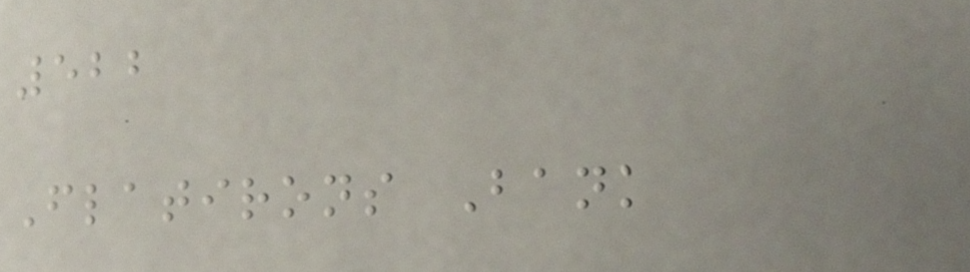522
Flatirons Bank
